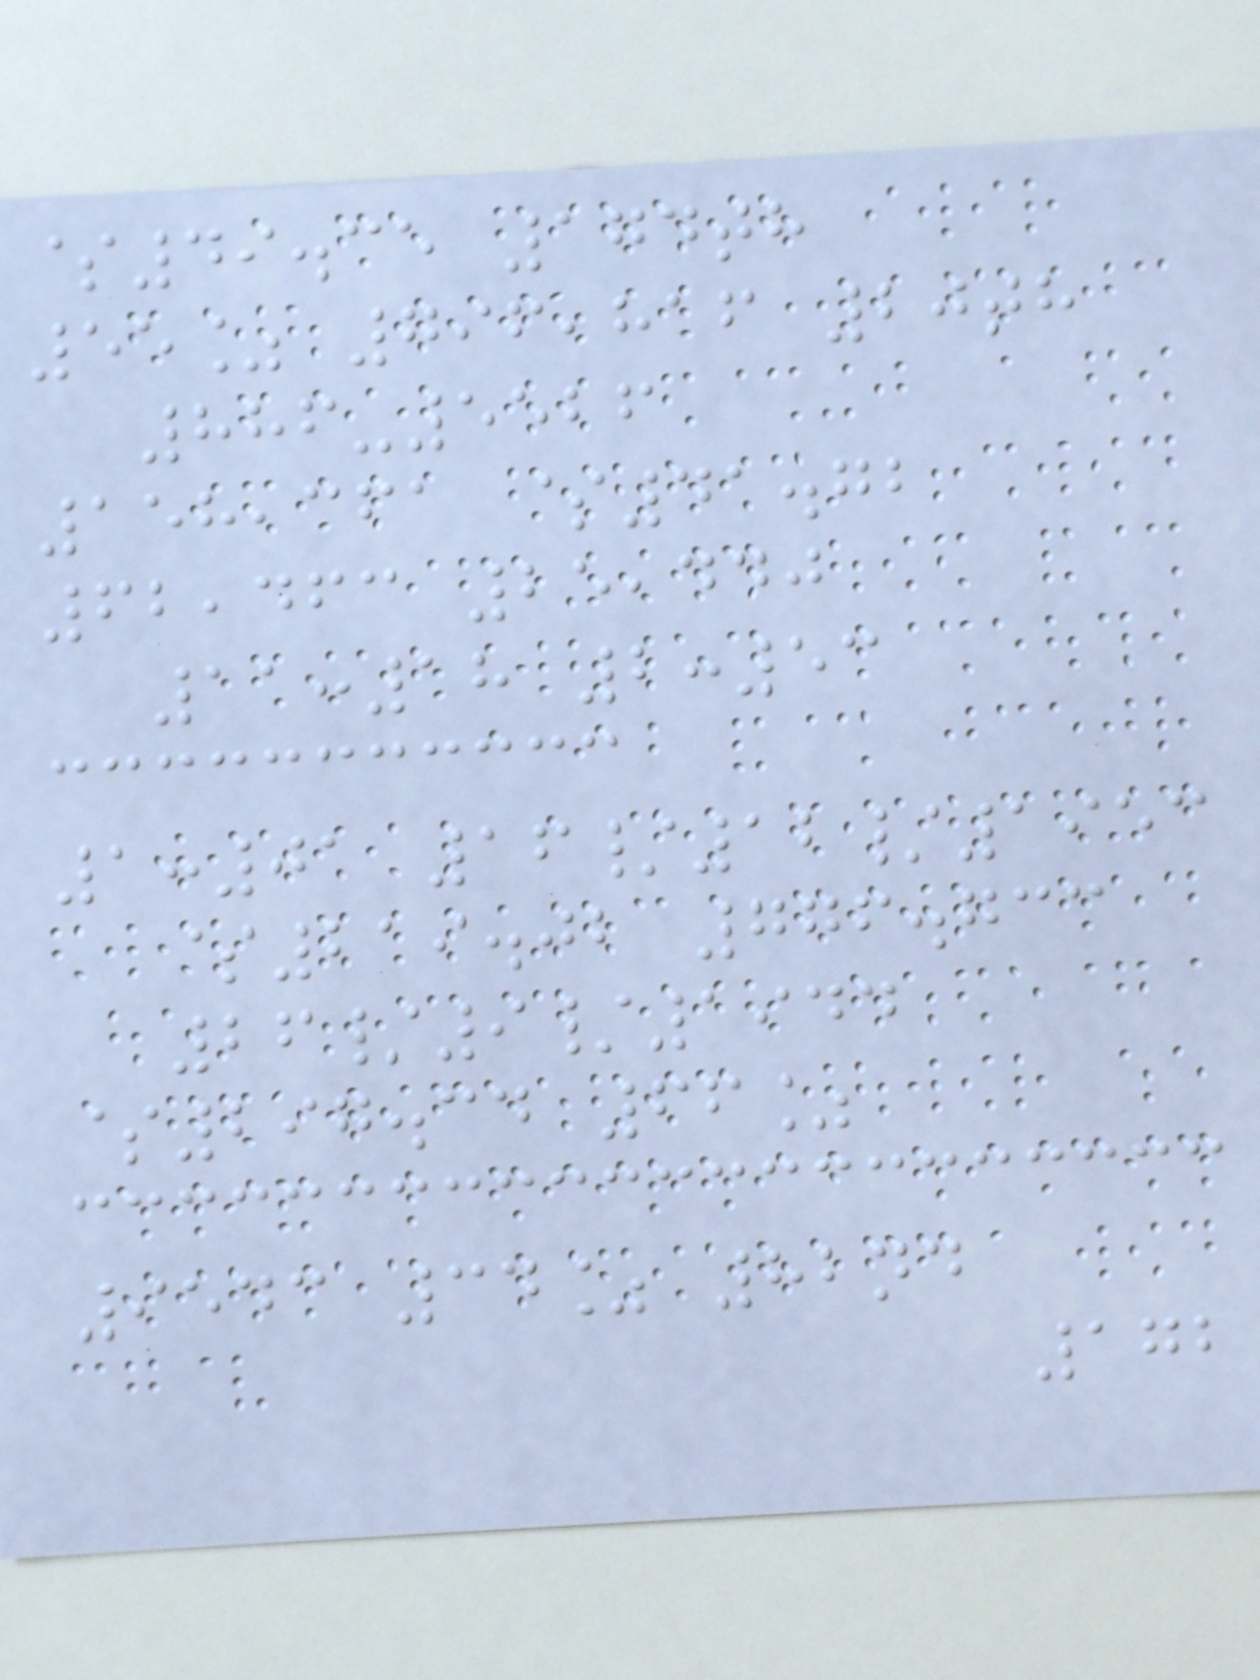$49.35 174th
55% 796,816 20th
886-5526
158,361 $41.72
62,463 25,440
11:18 2:53
1:01 16/12/1953
$219.02 776.733
26/9/1944
$297.34 66%
9543 34% 82nd
172
